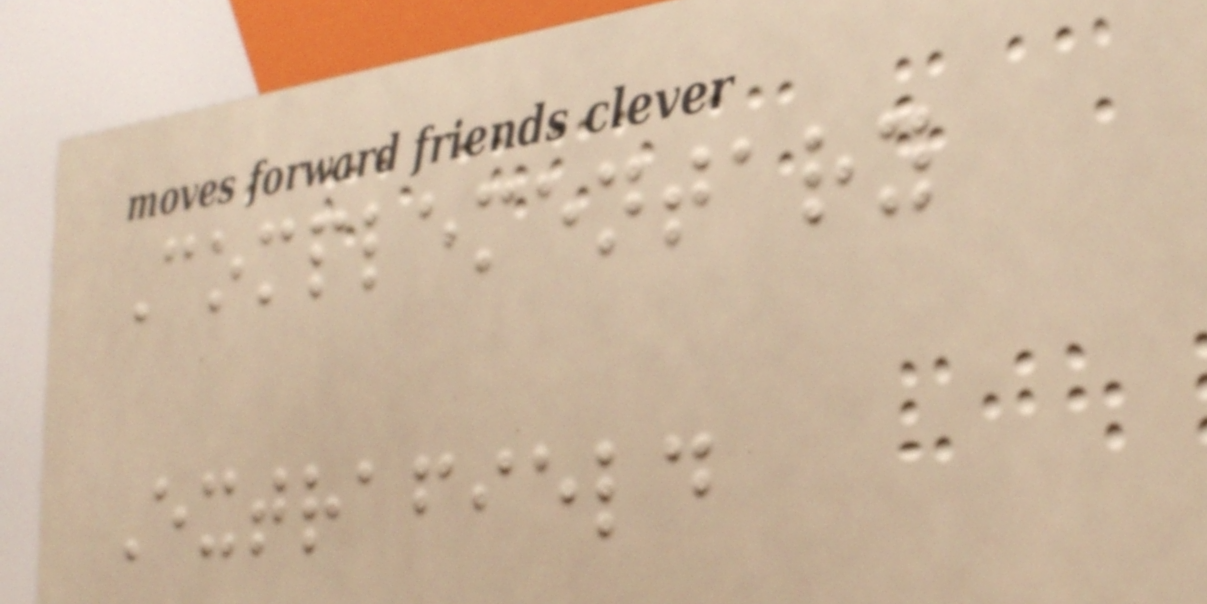Complementary
Extrafield
